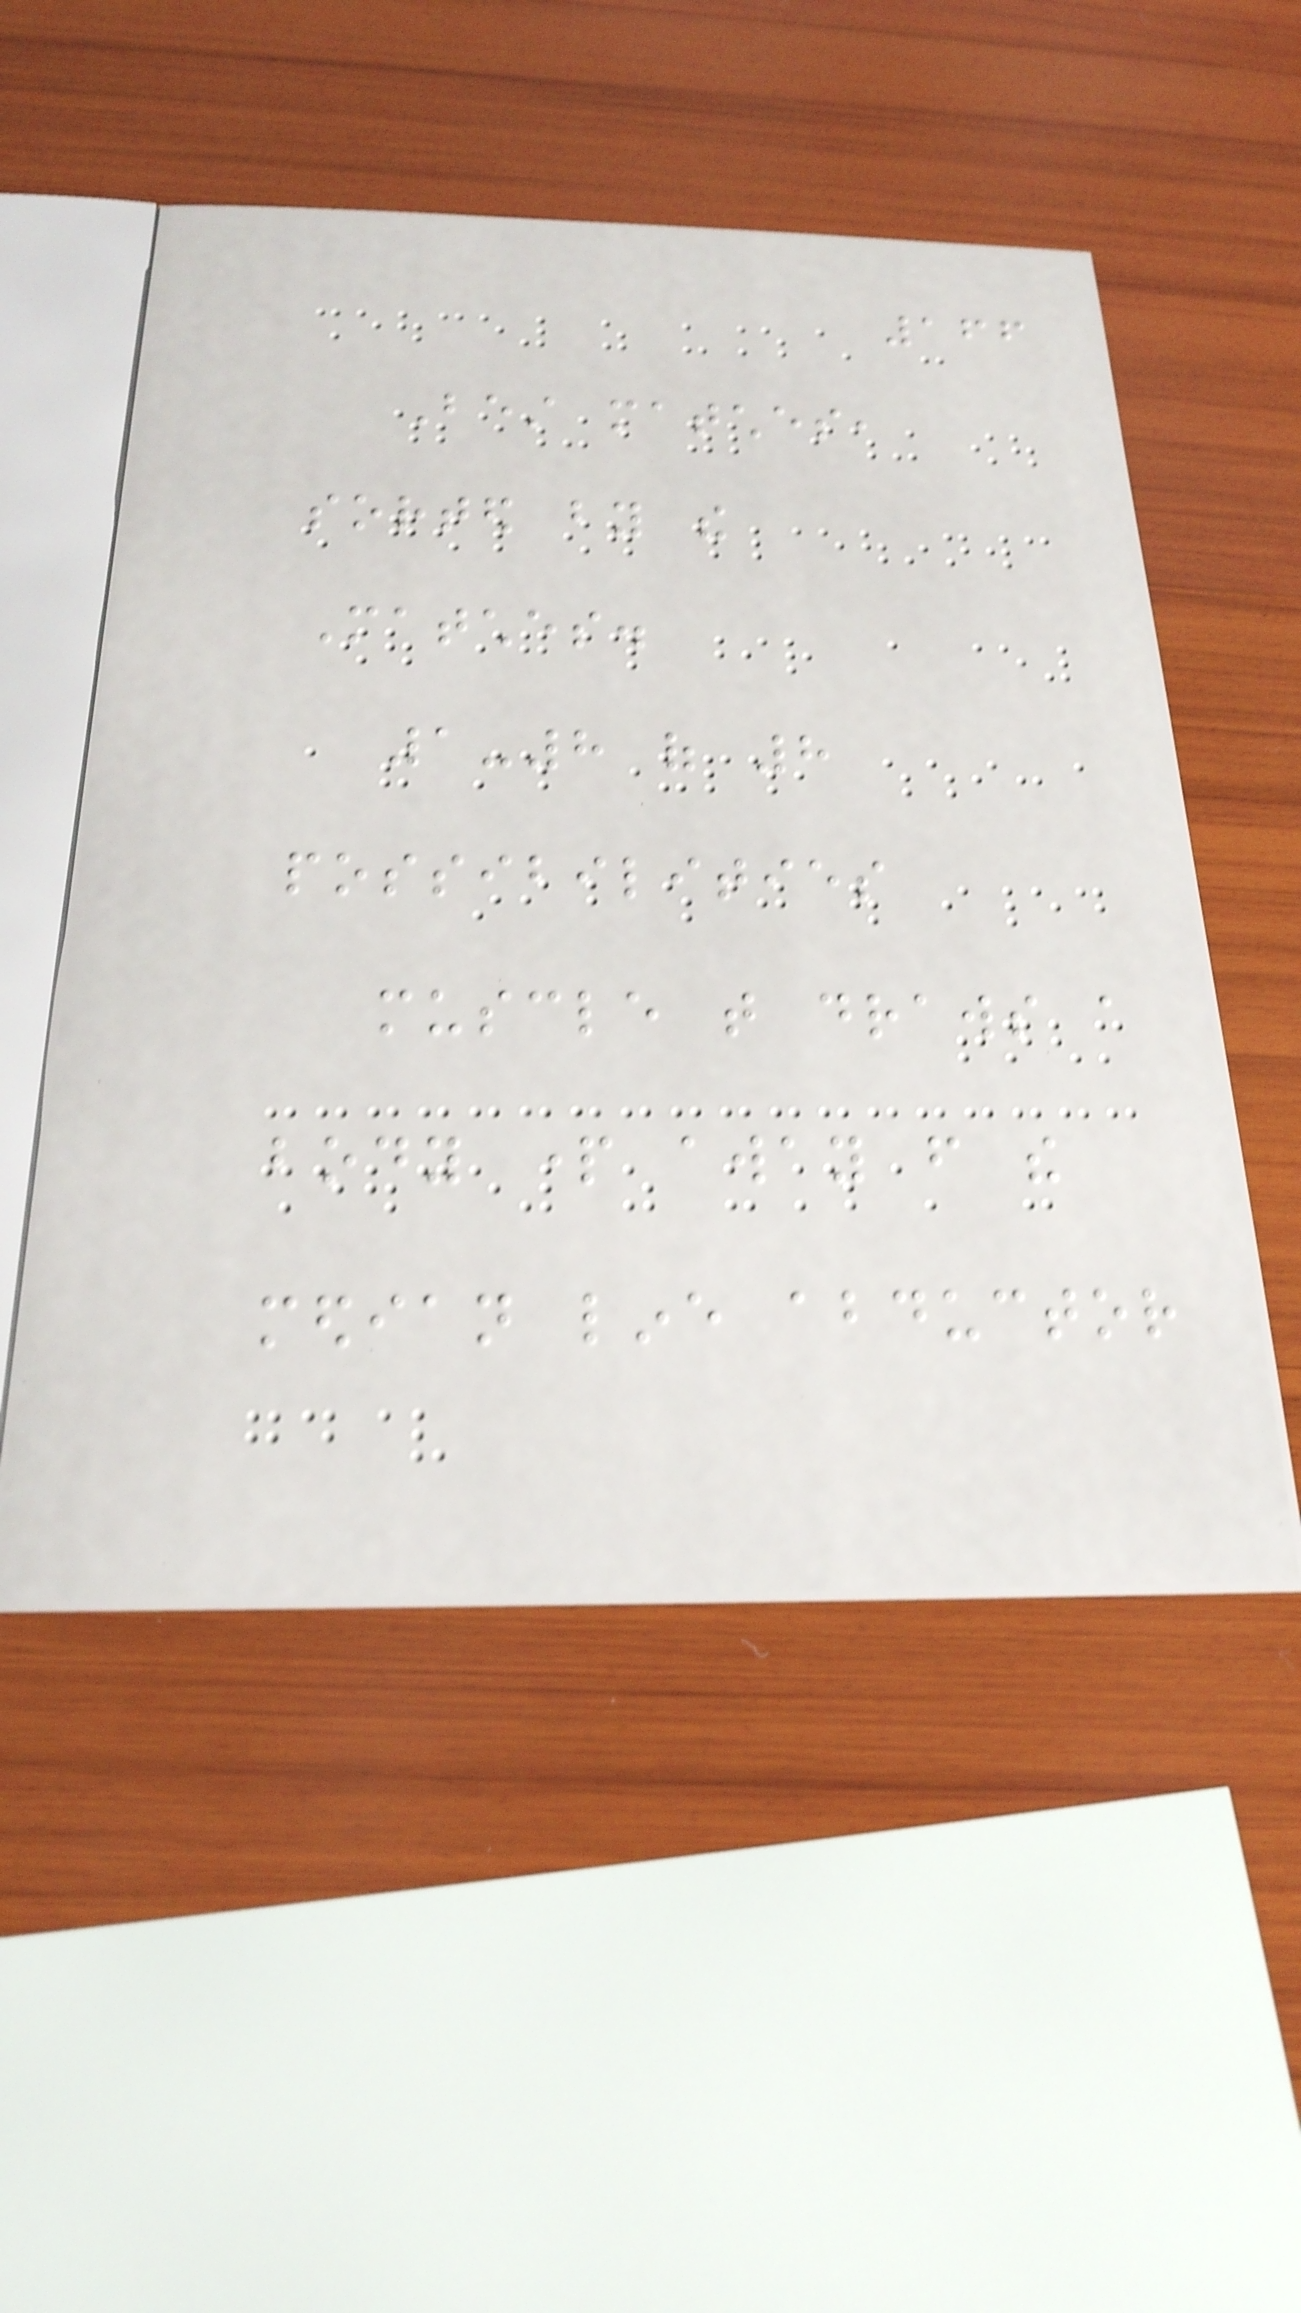166
Best matches,
sorted by the
Matches.
1-8 of 8
possibilities
muscle that draws a
body part away from the
median line abductor
